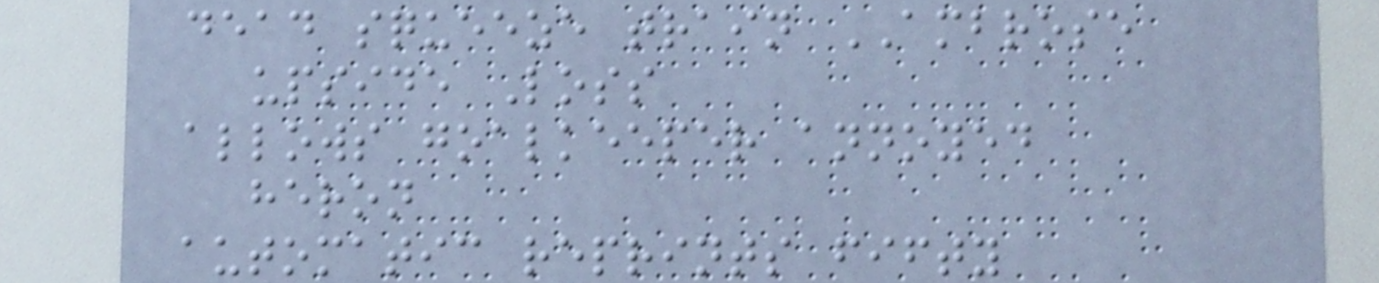dead squeeze train AMBROSE
upside Loss
allows goalkeeper annoyed
heron
automatic reprints fifty
